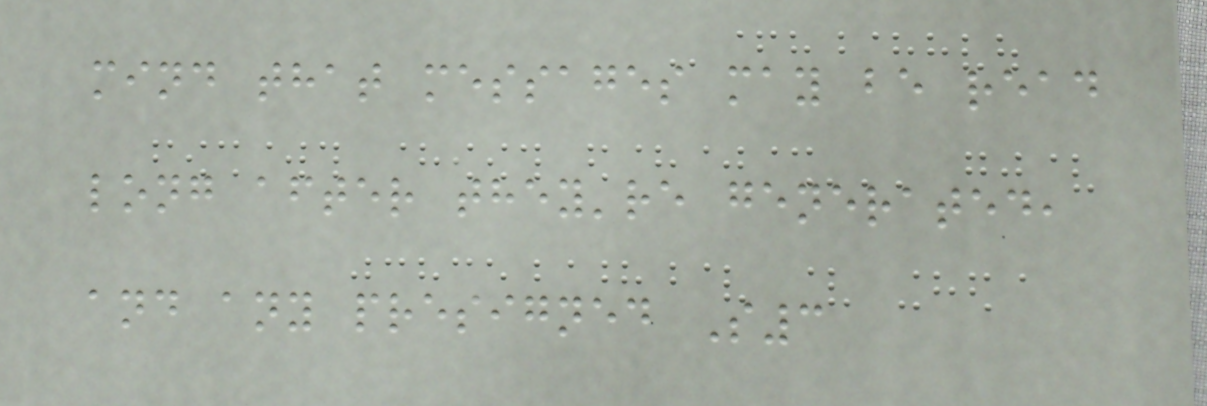mind that messages may be read
long after they're generated,
and any presigned S3
